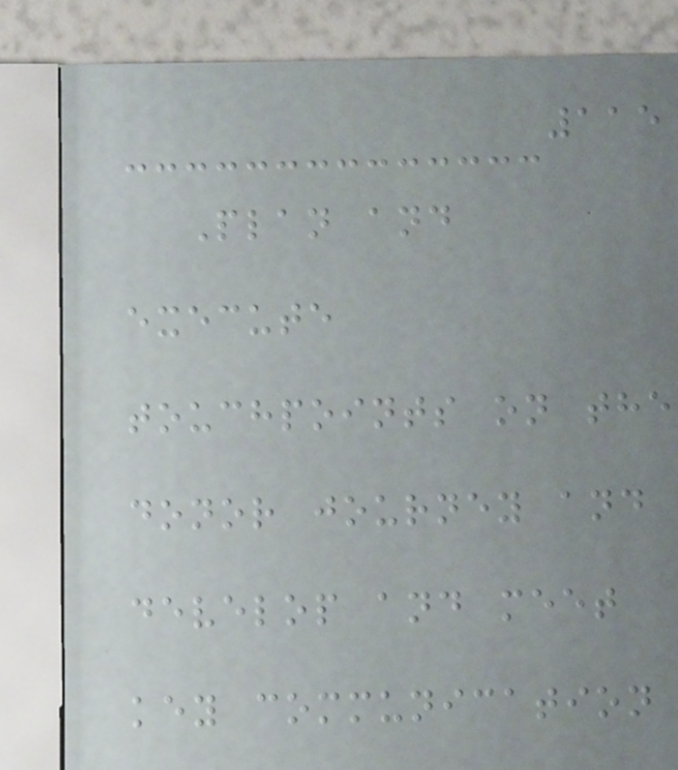115
Plan and
execute
touchpoints on the
donor journey and
develop and meet
key communication
